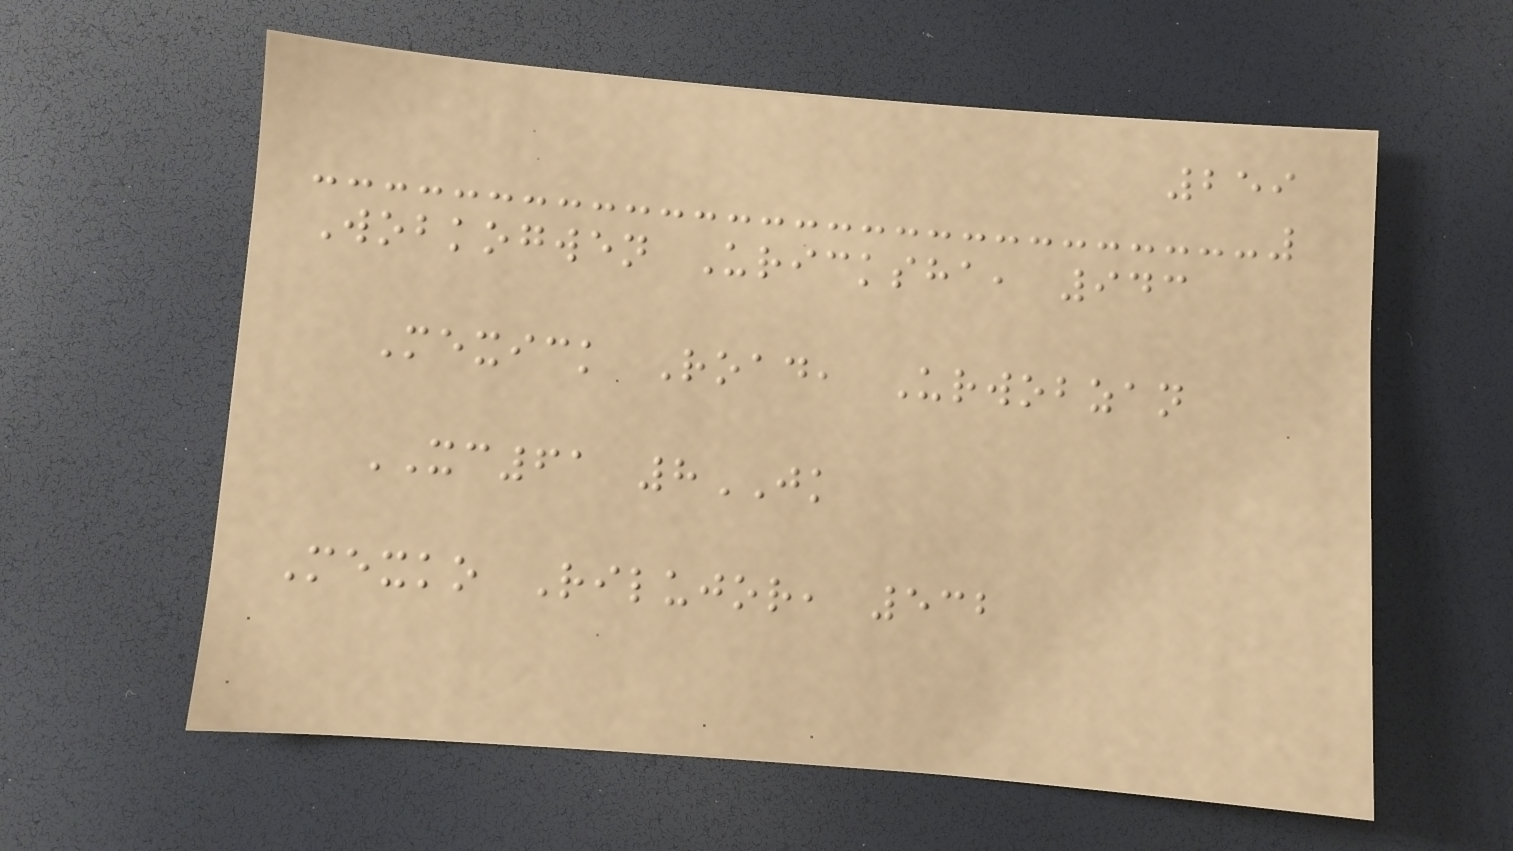259
Wobkogwen Uricksha, 943
Mexick Road, Urwobzan
XC61 8JK
Mexko Rilujor, 532
